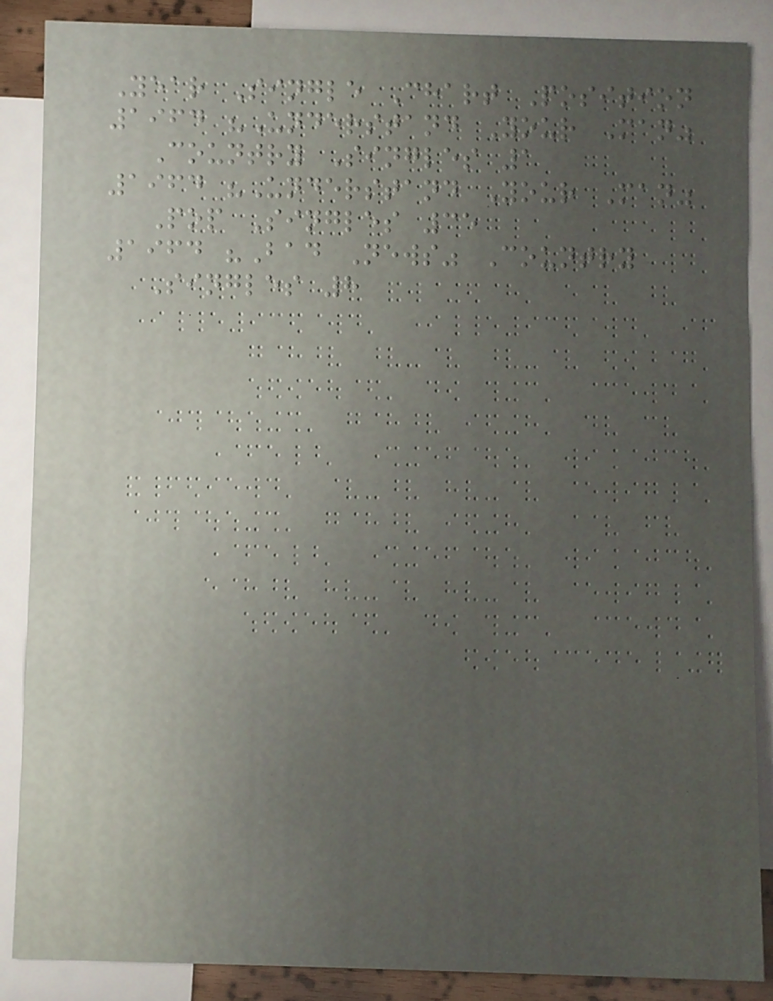Year Single Chart Position
1964 "Understand Your Man"
Country Singles 1
1964 "Understand Your Man"
Pop Singles 35
1964 "Bad News" Country
Singles 8
